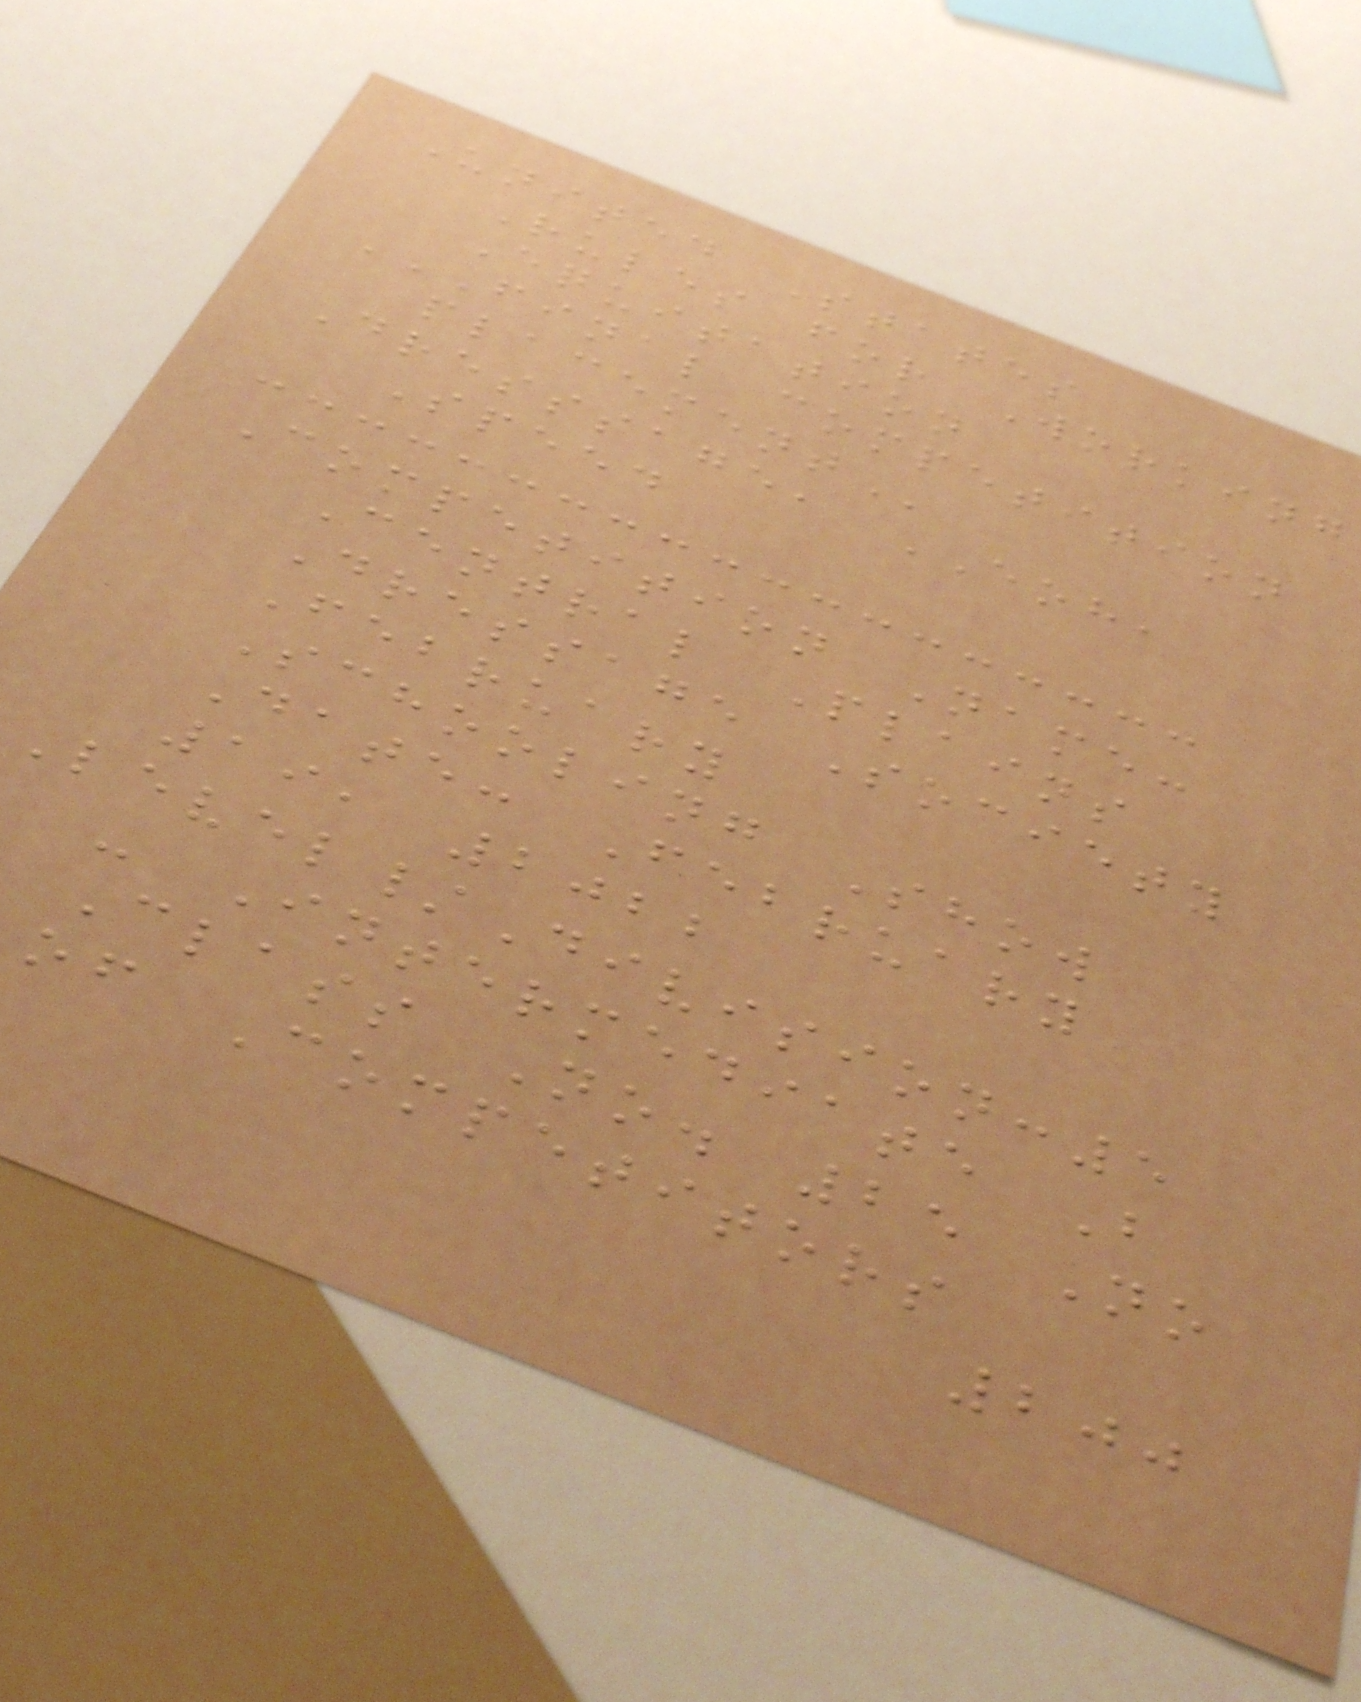United States
Rules for Working
Equitation
FINAL COMPETITION
PLACEMENT
Dresssage, EOH,
Speed
Competition Name:
Central Plains
Dressage Society
February
Schooling Show
Date: February
19, 2022
Level/Division:5
- Intermediate B
Class No. 25 No
of Competitors
200
